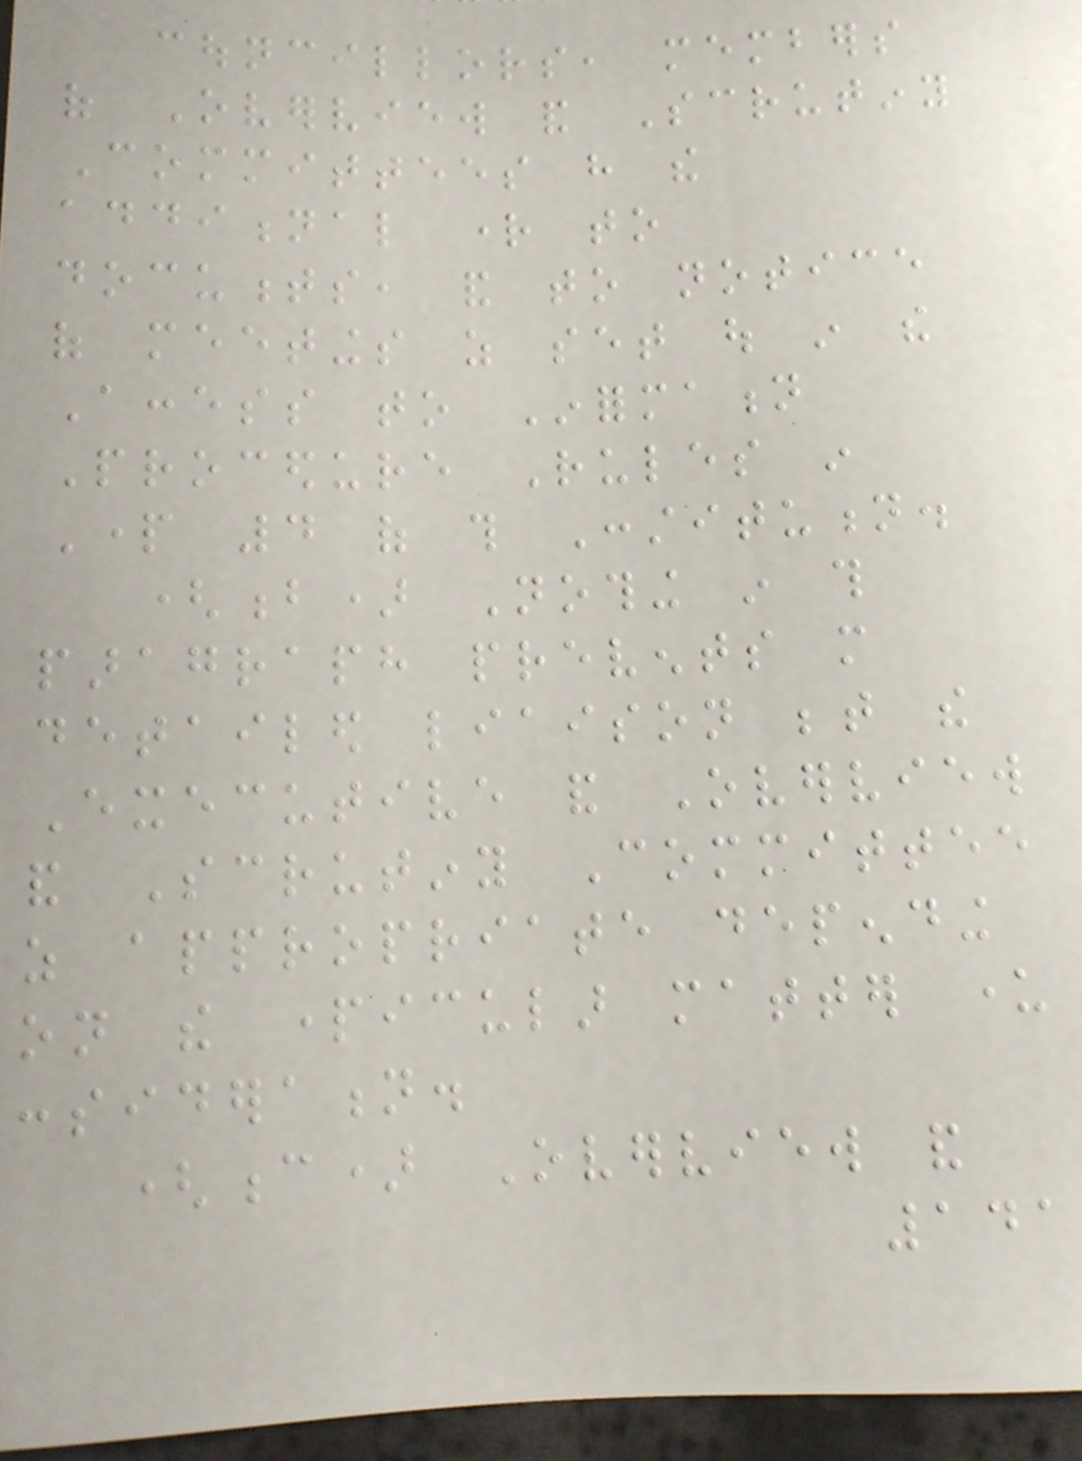councillors, members
of Overview and Scrutiny
Committees have the
additional right to
documents, and to notice
of meetings as set out in the
Access to Information
Procedure Rules in
Part 4 of this Constitution.
(b) Nothing in this
paragraph prevents more
detailed liaison between the
Executive and Overview
and Scrutiny Committee
as appropriate depending
on the particular matter under
consideration.
(c) Overview and
141
